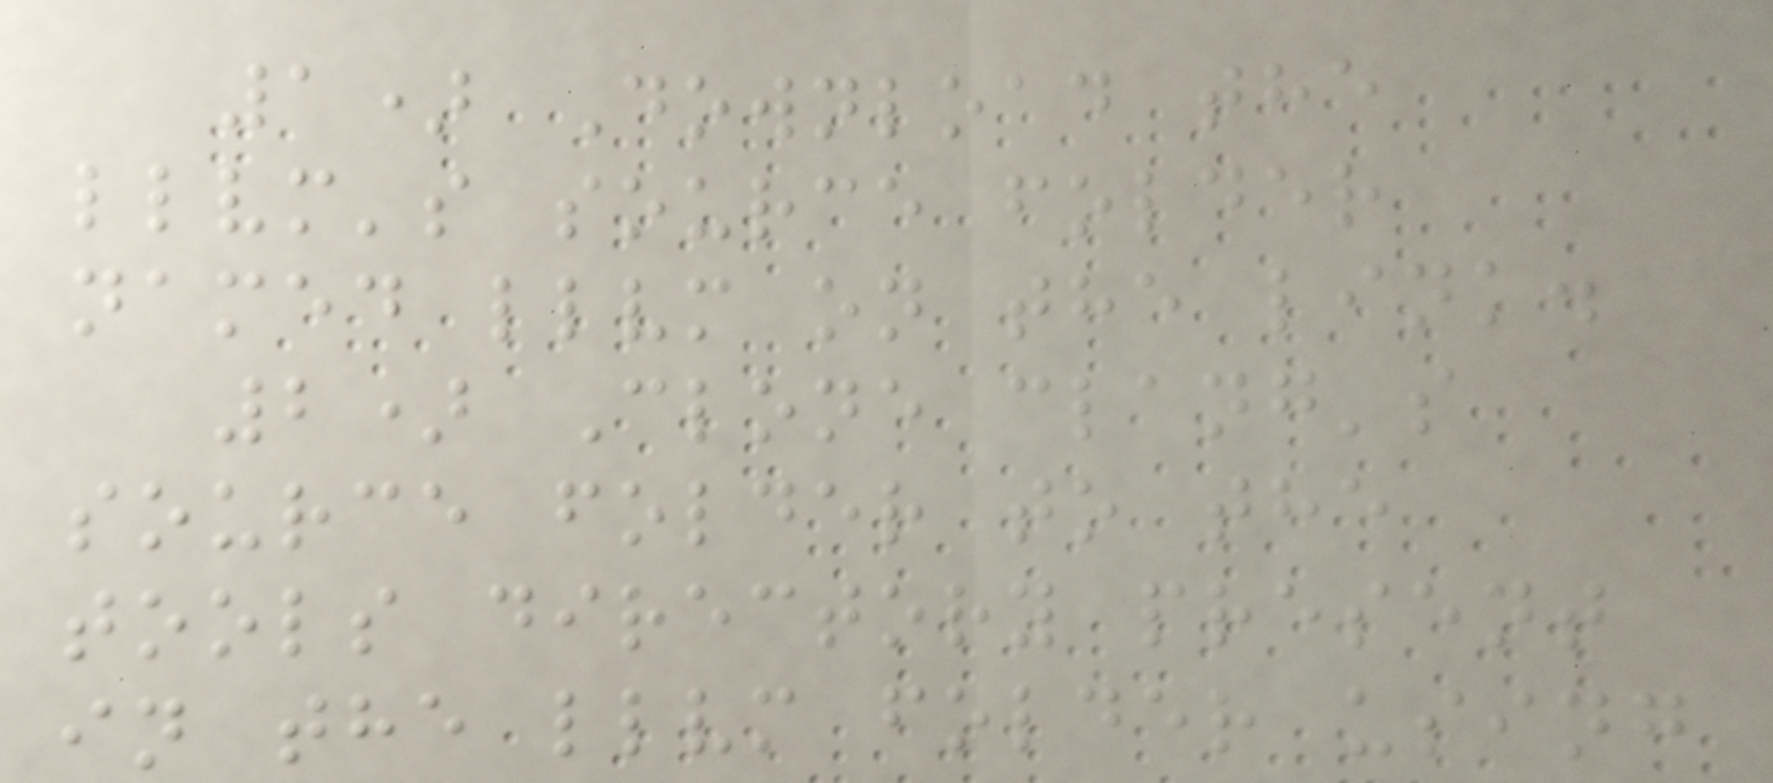1) Download the
llvm's source folder
named llvm on the link.
2) Clone clang's
source folder to the
tools directory present
in the llvm folder using
